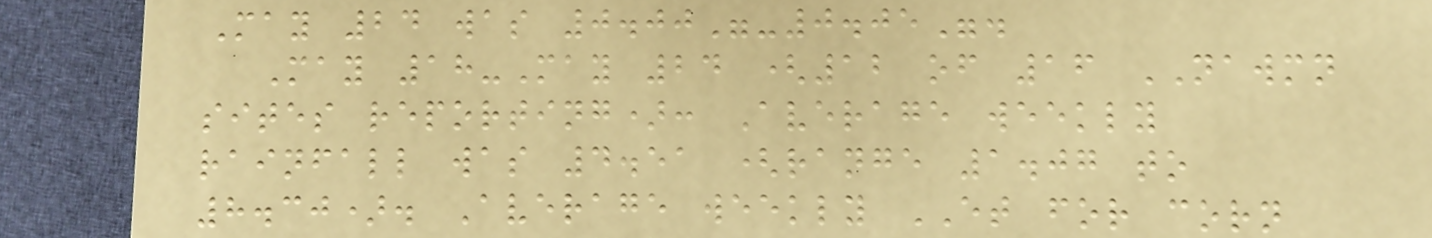May 24 was 0.00"-0.05".
May 18-May 24 (12 of 16 NAWMN
sites reporting): Average weekly
rainfall was 4.51 (range 1.07 to
8.30). Average weekly ET for corn
